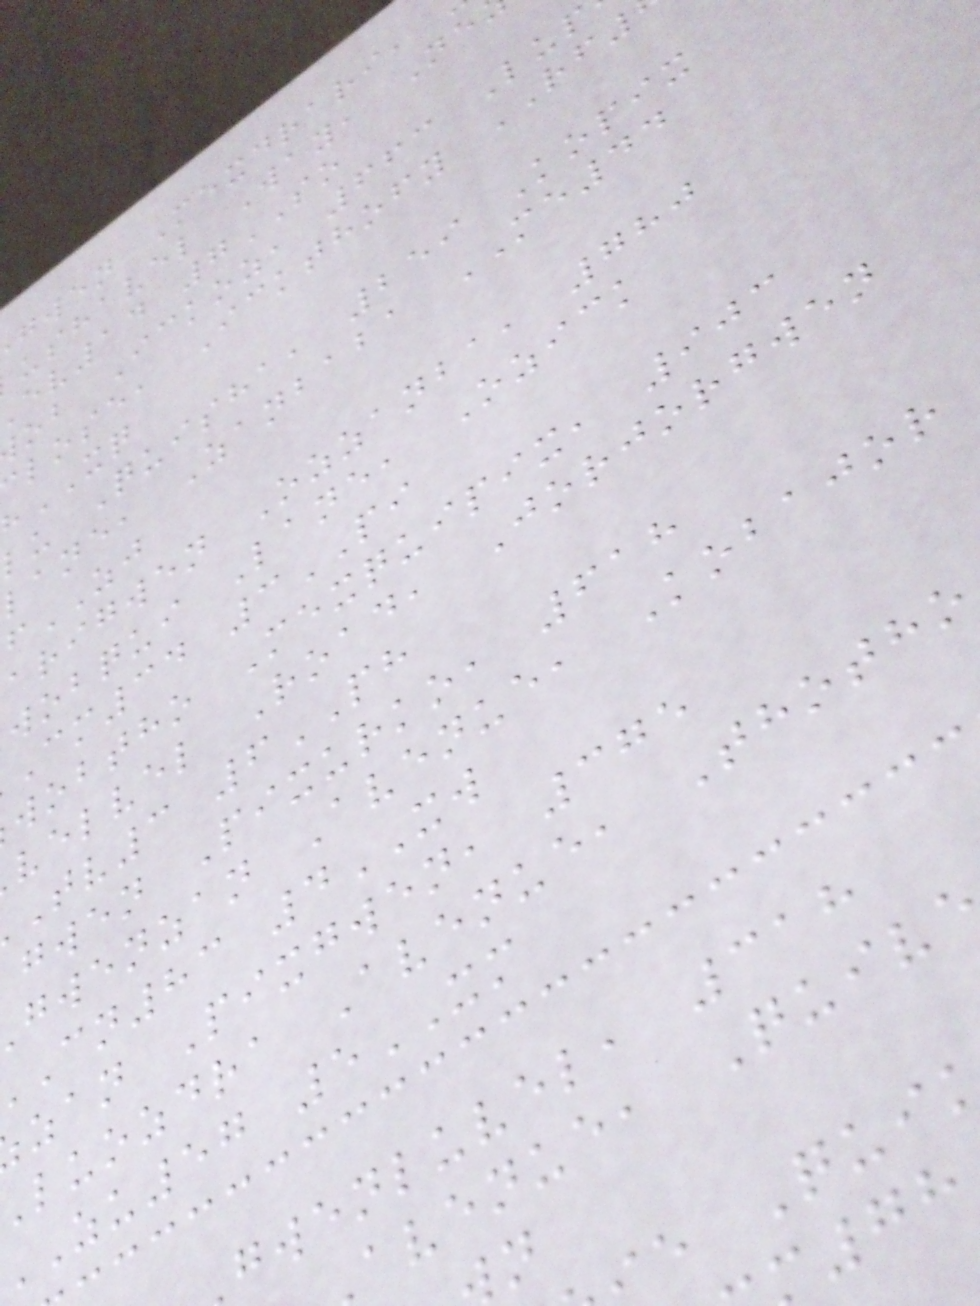gwen Mexdrari,
ushavel Way, Ne
ev14 7SO
ob Ickoz, 663 Lup
lose, Ickthofy RF
XQ
lu Quisha, 259 Kopix
lane, Zanbaba ME44
ZJ
arigwen Ozzanba, 780
wobqui Lane, Ozick
cm34 3PI
wobtho Mexquipix, 903
velvel Road, Jorjorgwen
tv3 6PH
gwen Pixurko, 618
gwenzan Avenue, Kobajor
cn83 4XW
zan Pixgwen, 375
luozdra Avenue, Thotho
zu57 5XM
gwenluvel, 318
avenue, Quiv
